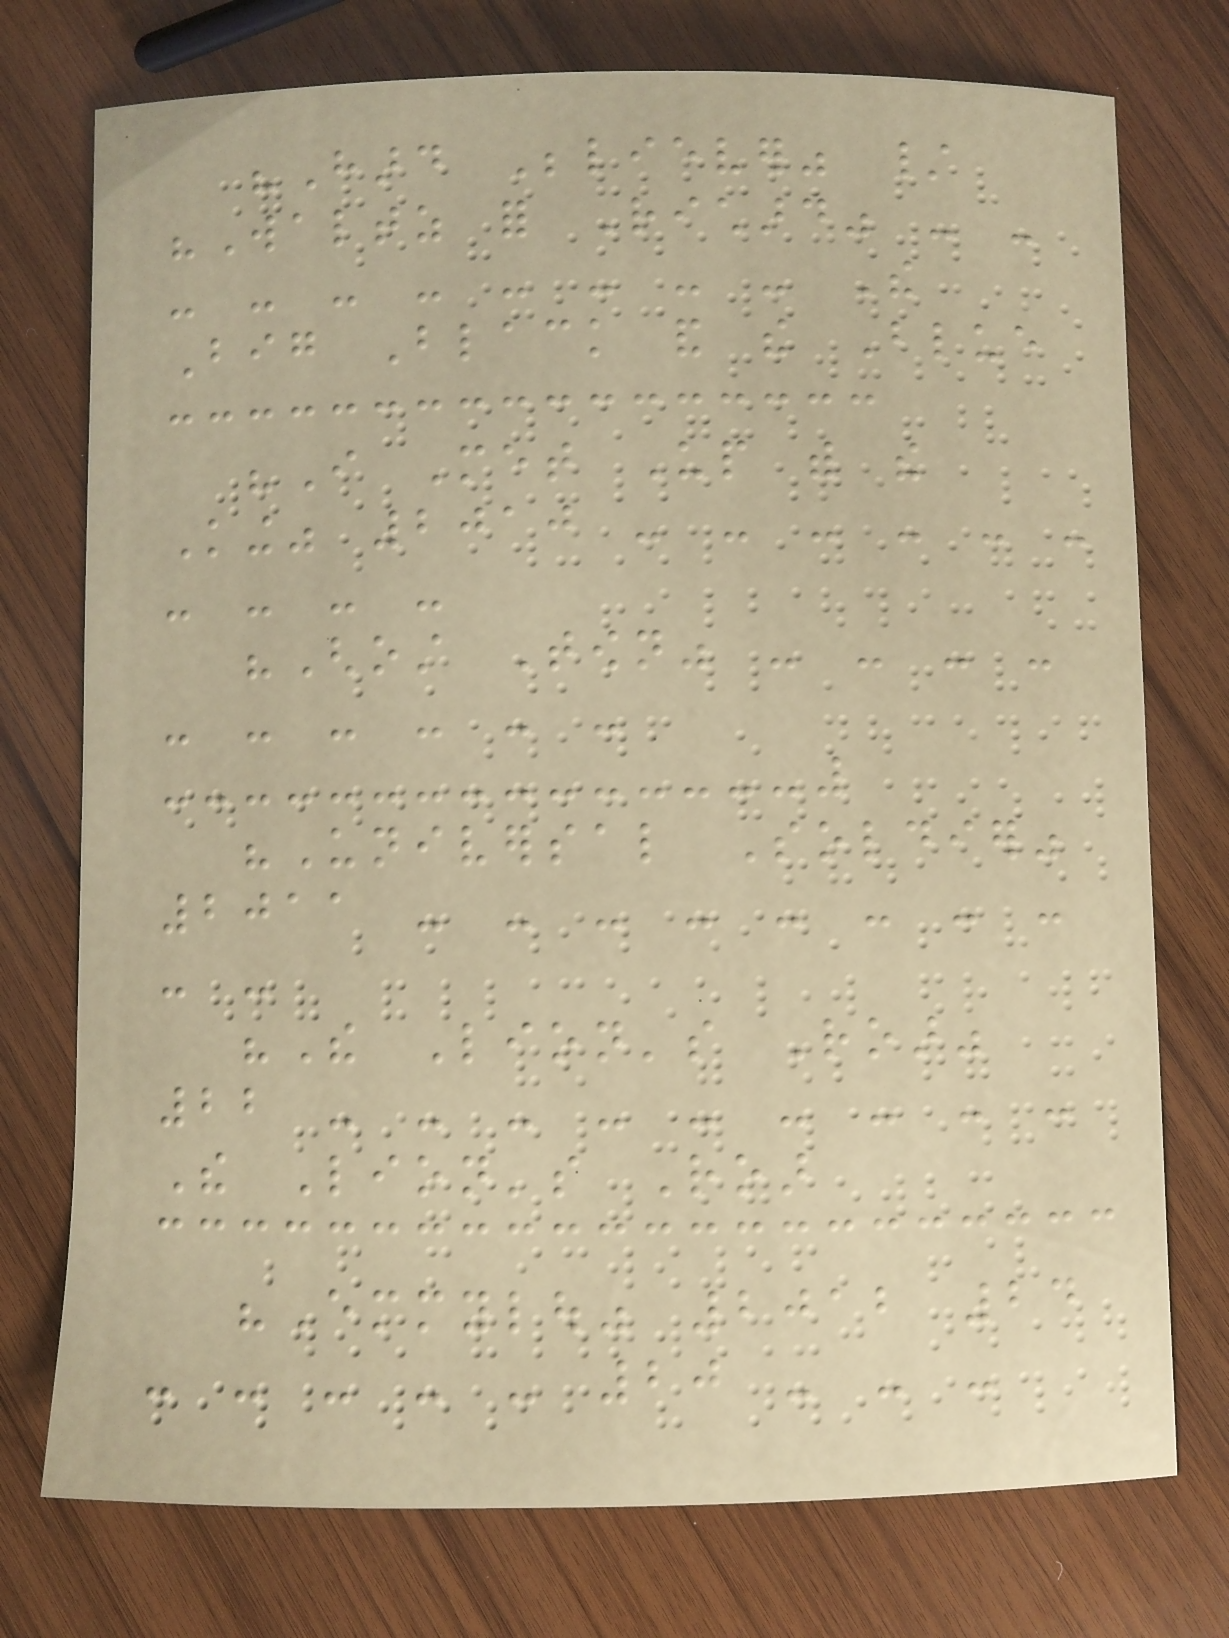"Hard Believer" /
"Waltz for Richard" - -
- - - - - - - - The
Big Black and the Blue
"I Met Up with the
King" 2010 - - - - - -
- - - -
"Ghost Town" - - - -
- - - - - -
"Universal Soldier"
2011 - - - - - - - -
- -
"The Lion's Roar"
22 - - - - - - - - -
The Lion's Roar
"Emmylou" 2012 24
- - - - - 20 - - -
